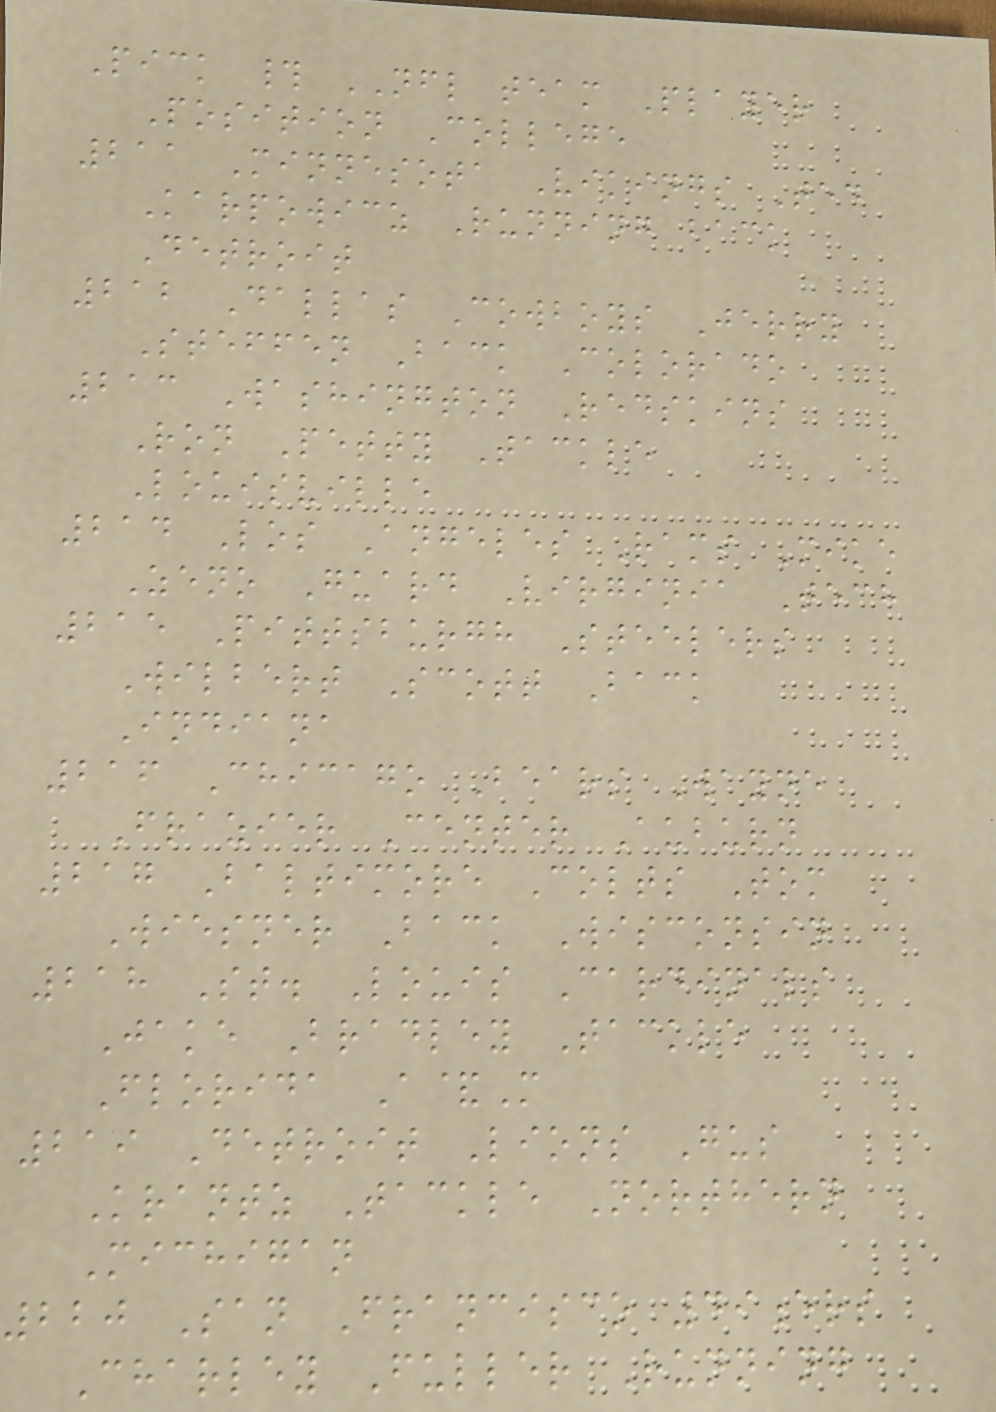Pick # NFL team Player
Position College
211 Minnesota Vikings Ted
Karpowicz Running back
Detroit
212 Dallas Cowboys Jerry
Steffen Back Colorado
213 Washington Redskins
Ron Petty Tackle
Louisville
214 Los Angeles Rams Mike
Zeno Guard Virginia Tech
215 Pittsburgh Steelers
Wilbert Scott Back
Indiana
216 Chicago Bears Wayne
Frazier Center Auburn
217 Baltimore Colts Tom
Wiesner Back Wisconsin
218 St. Louis Cardinals
Jake Bradley Tackle
Florida A&M
219 Detroit Lions Gus
Krantz Tackle Northern
Michigan
220 San Francisco 49ers
Charley Fuller Running
